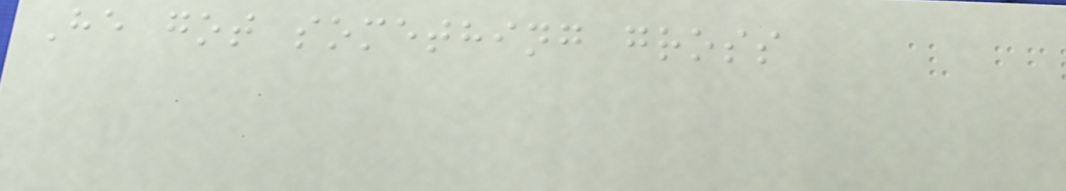He got something gross
